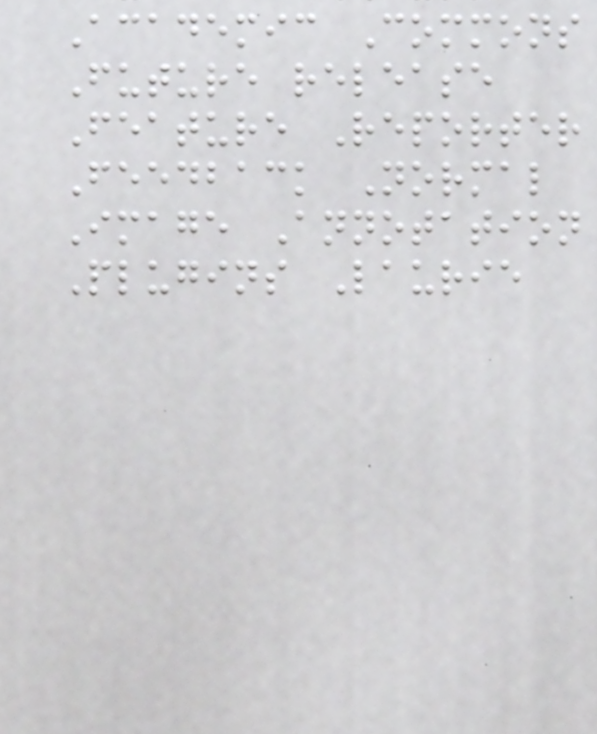Academic Commons
Future release
Feature Reporter
Feedback Normal
Image Annotation
Plugins Laurie
